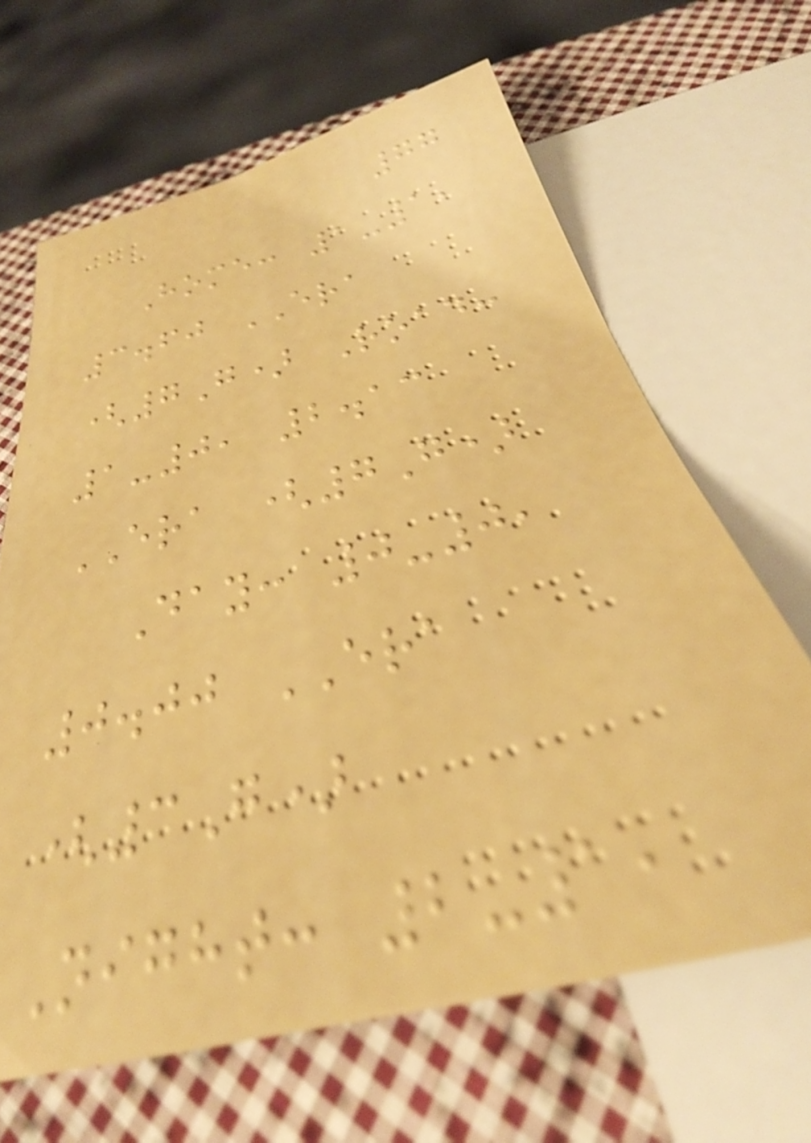77
Home: 1-1,
3.60 ERA
(7G) Road:
1-0, 2.13
ERA (7G)
Day: 0-0,
0.00 ERA
(3G)
Night: 2-1,
